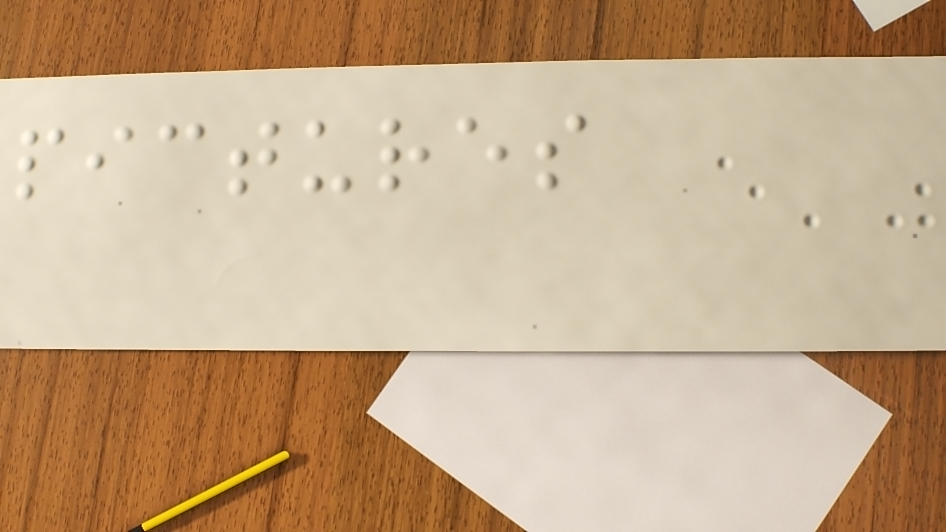pictures
